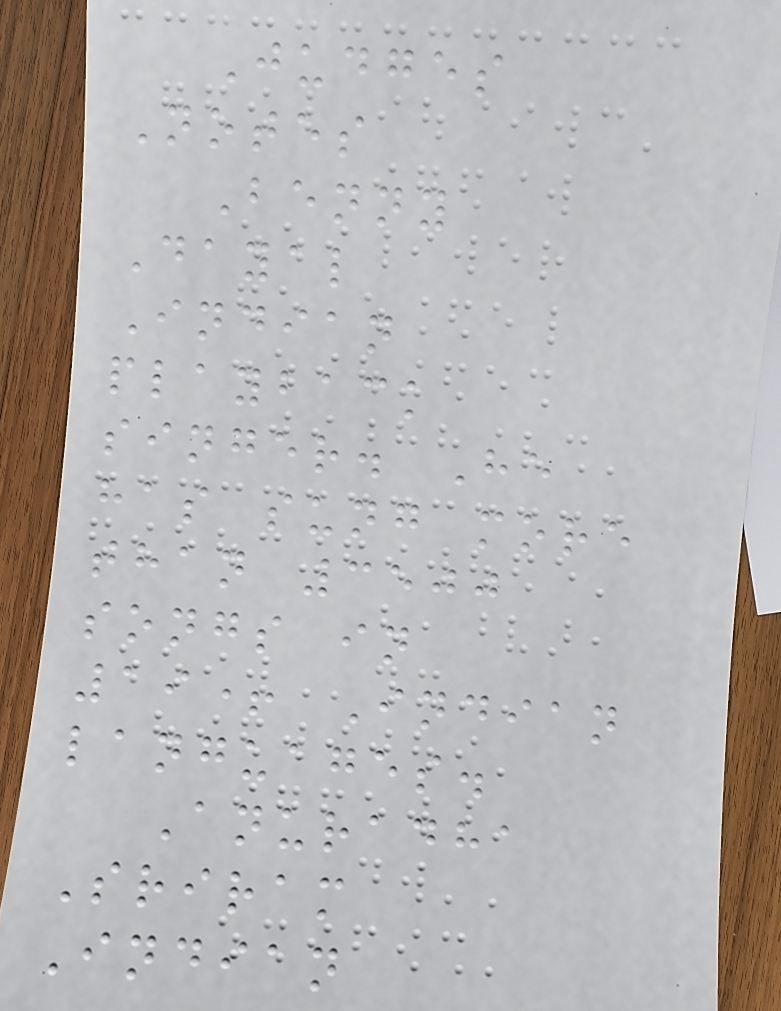Judges
Notes
Benny
Dayal
Indian
playback
singer. He
has sung more
than 3500
songs in
19+ Indian
languages.
Anuradha
Sriram
Indian
